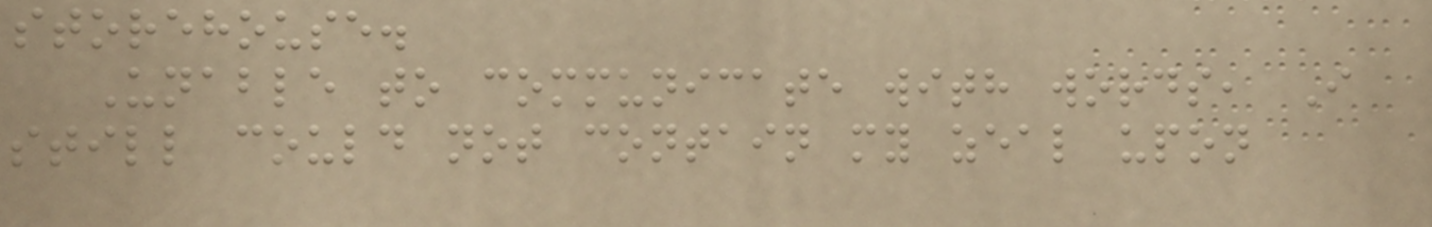storehouse.
Unable to communicate with words, I
still could not contain my zeal upon
